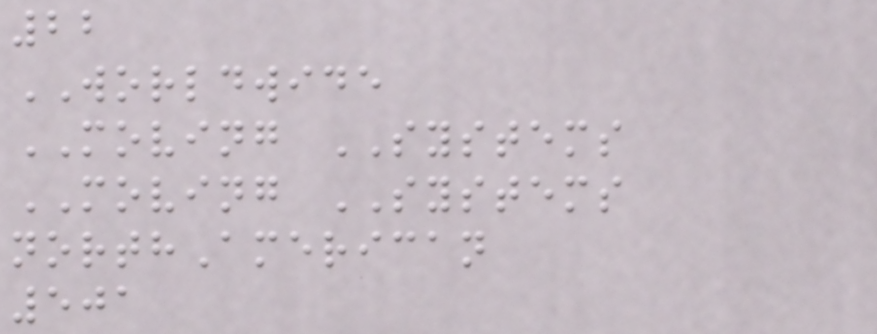22
WORLDWIDE
MOVING SYSTEMS
MOVING SYSTEMS
northAmerican
501
